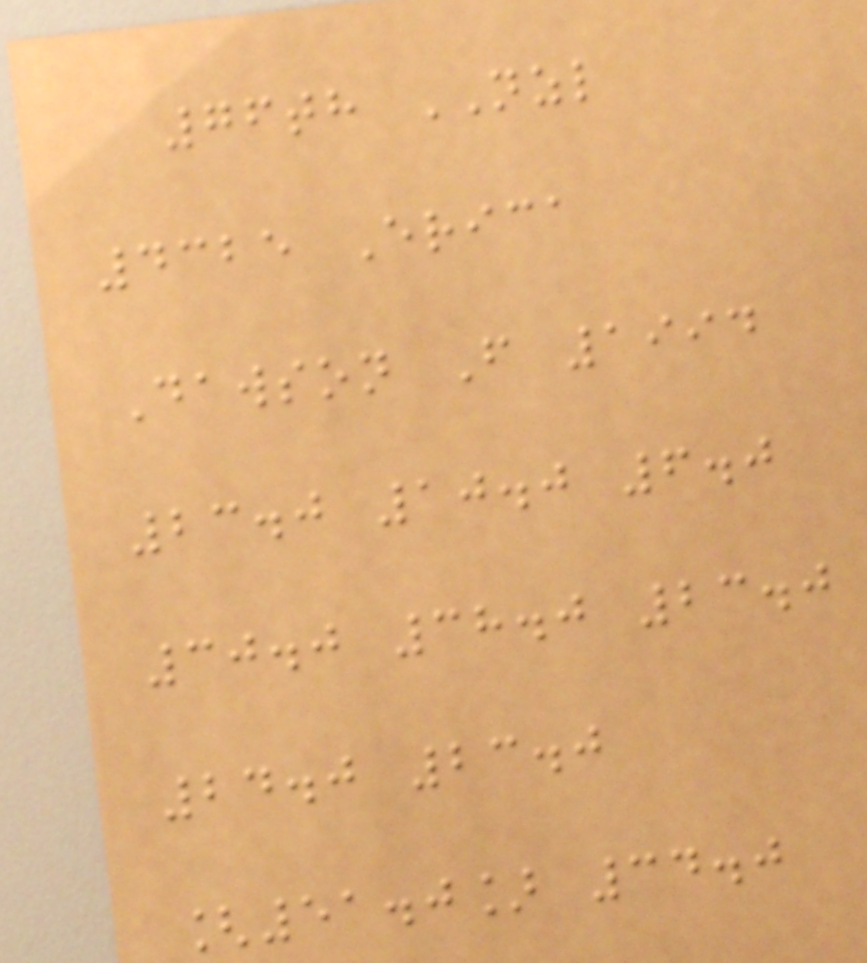76th NZL
4325 Erica
Dawson F 1994
23.0 10.0 6.0
30.0 38.0 23.0
24.0 23.0
[51.0] 34.0
